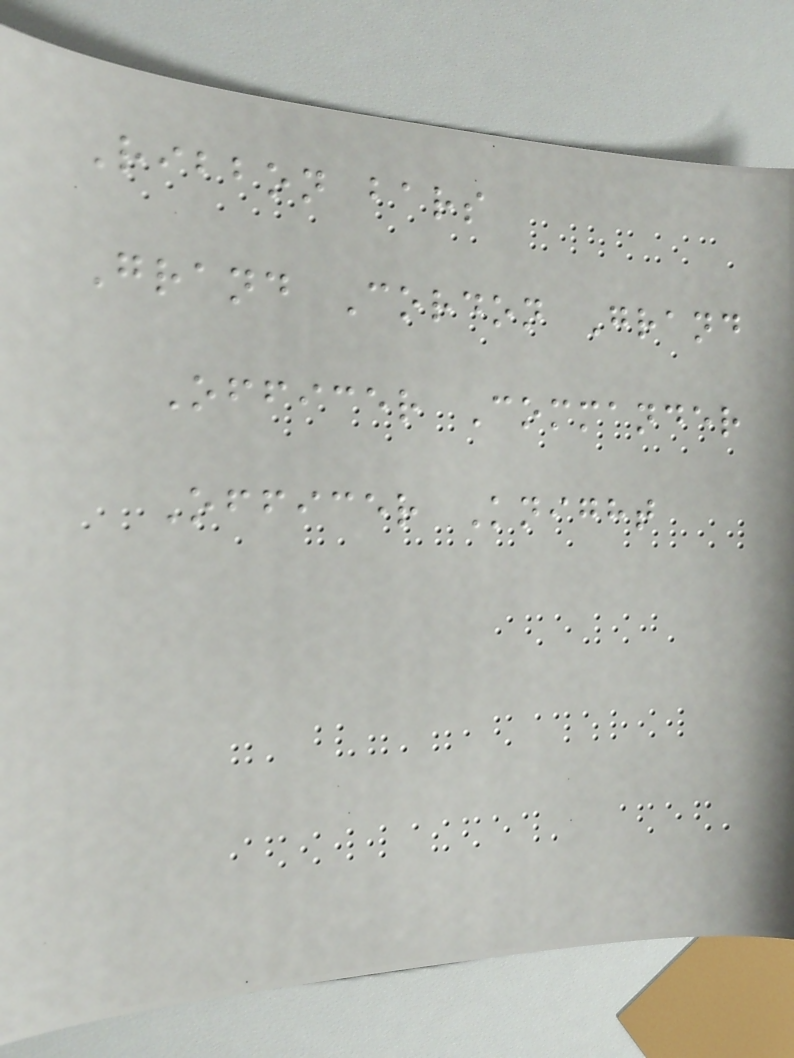Ribbon bars
Grand Cordon Grand
Officer Commander
Officer Knight
